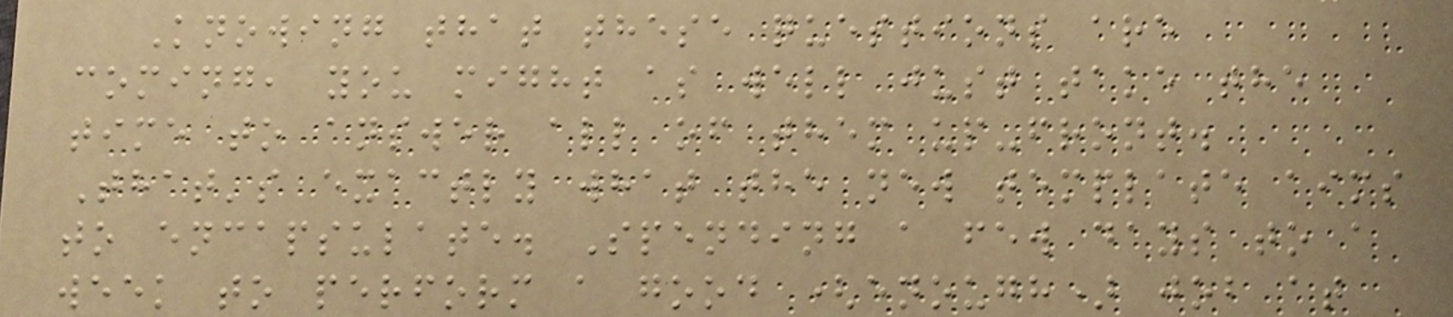Knowing that these questions are
coming, you might as well just take the
time to answer all of them up-front.
That's exactly what the new template aims
to encapsulate. Spending a few days to a
week to perform a good (enough) job at
